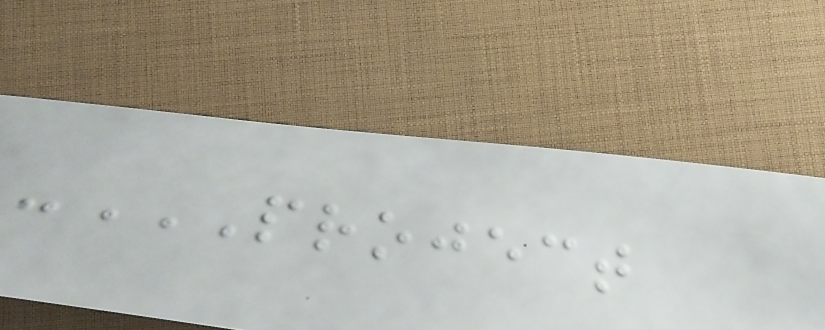-PROJECT
